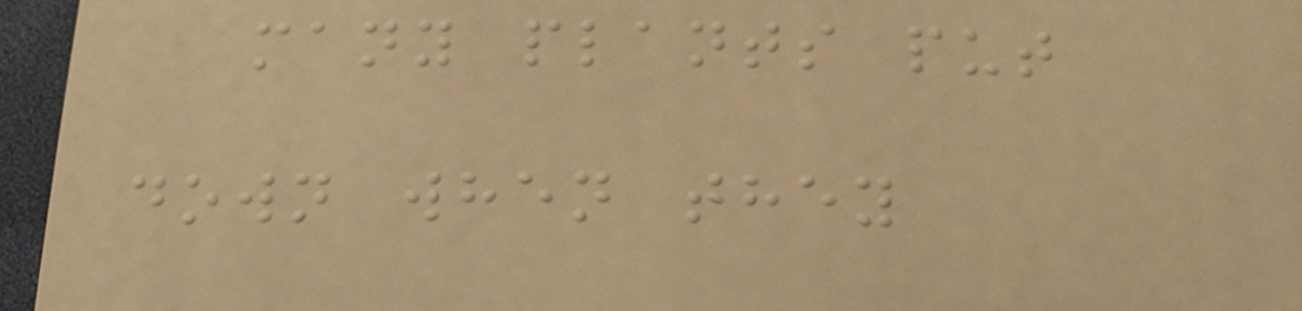many plants put
down when they
